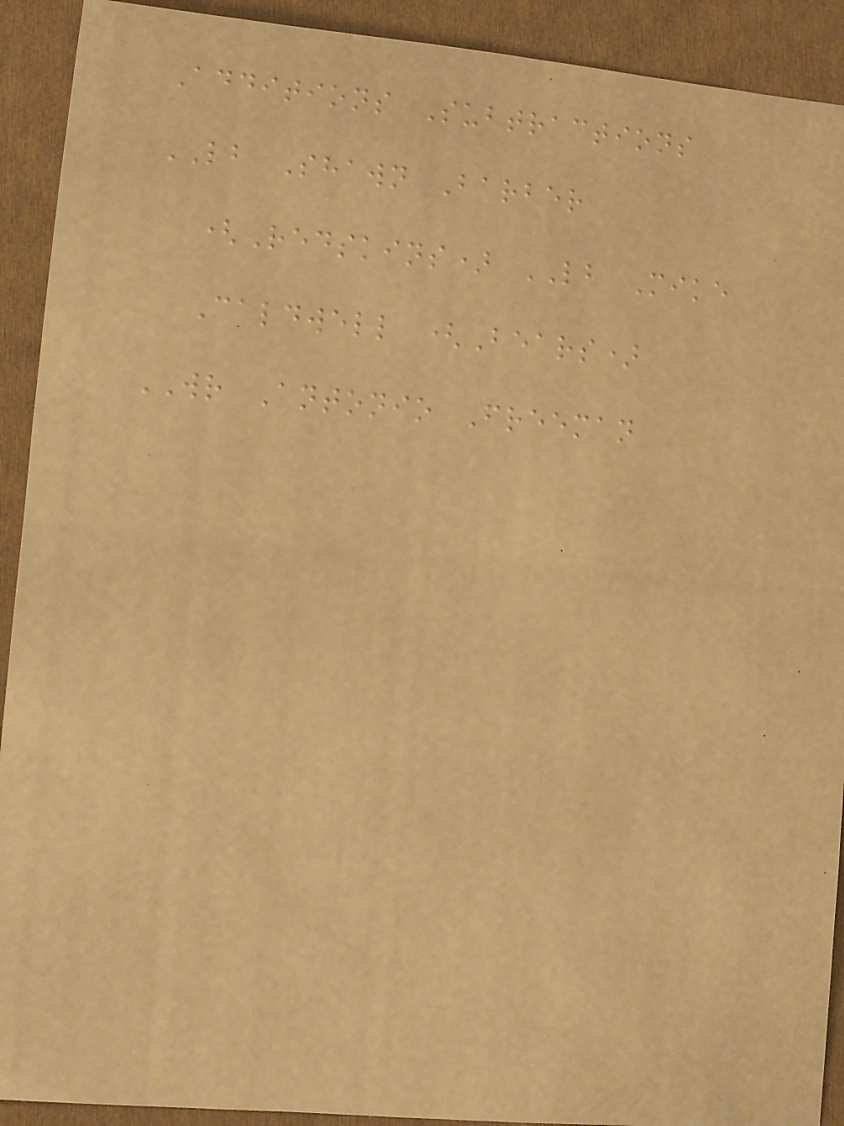Additions Subtractions
LB Shawn Barber
(Redskins) LB Mike
Caldwell (Bears)
WR Antonio Freeman
